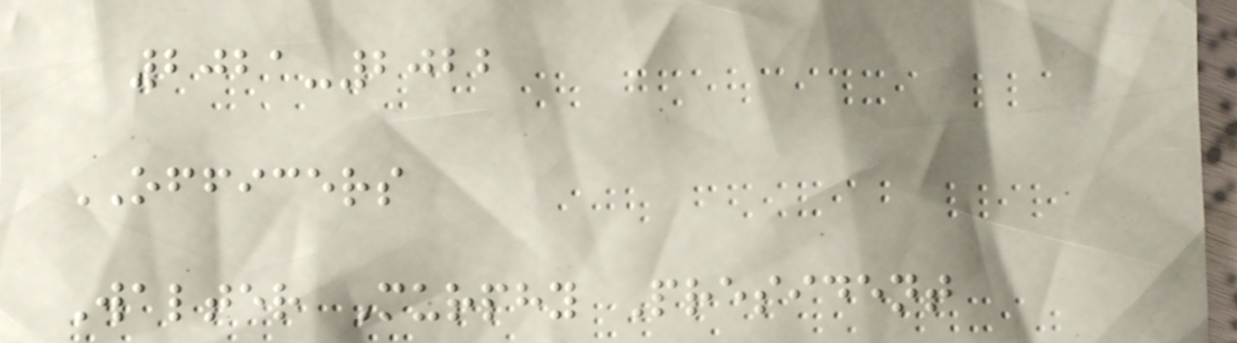2021-2022
OFFICERS
Walter Murphy President
